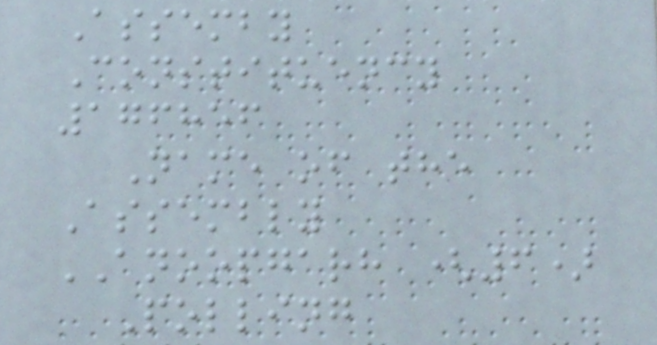Assemby
Constituency
176856
Name of the
Assembly
ANOOPGARH (6)
Polling
